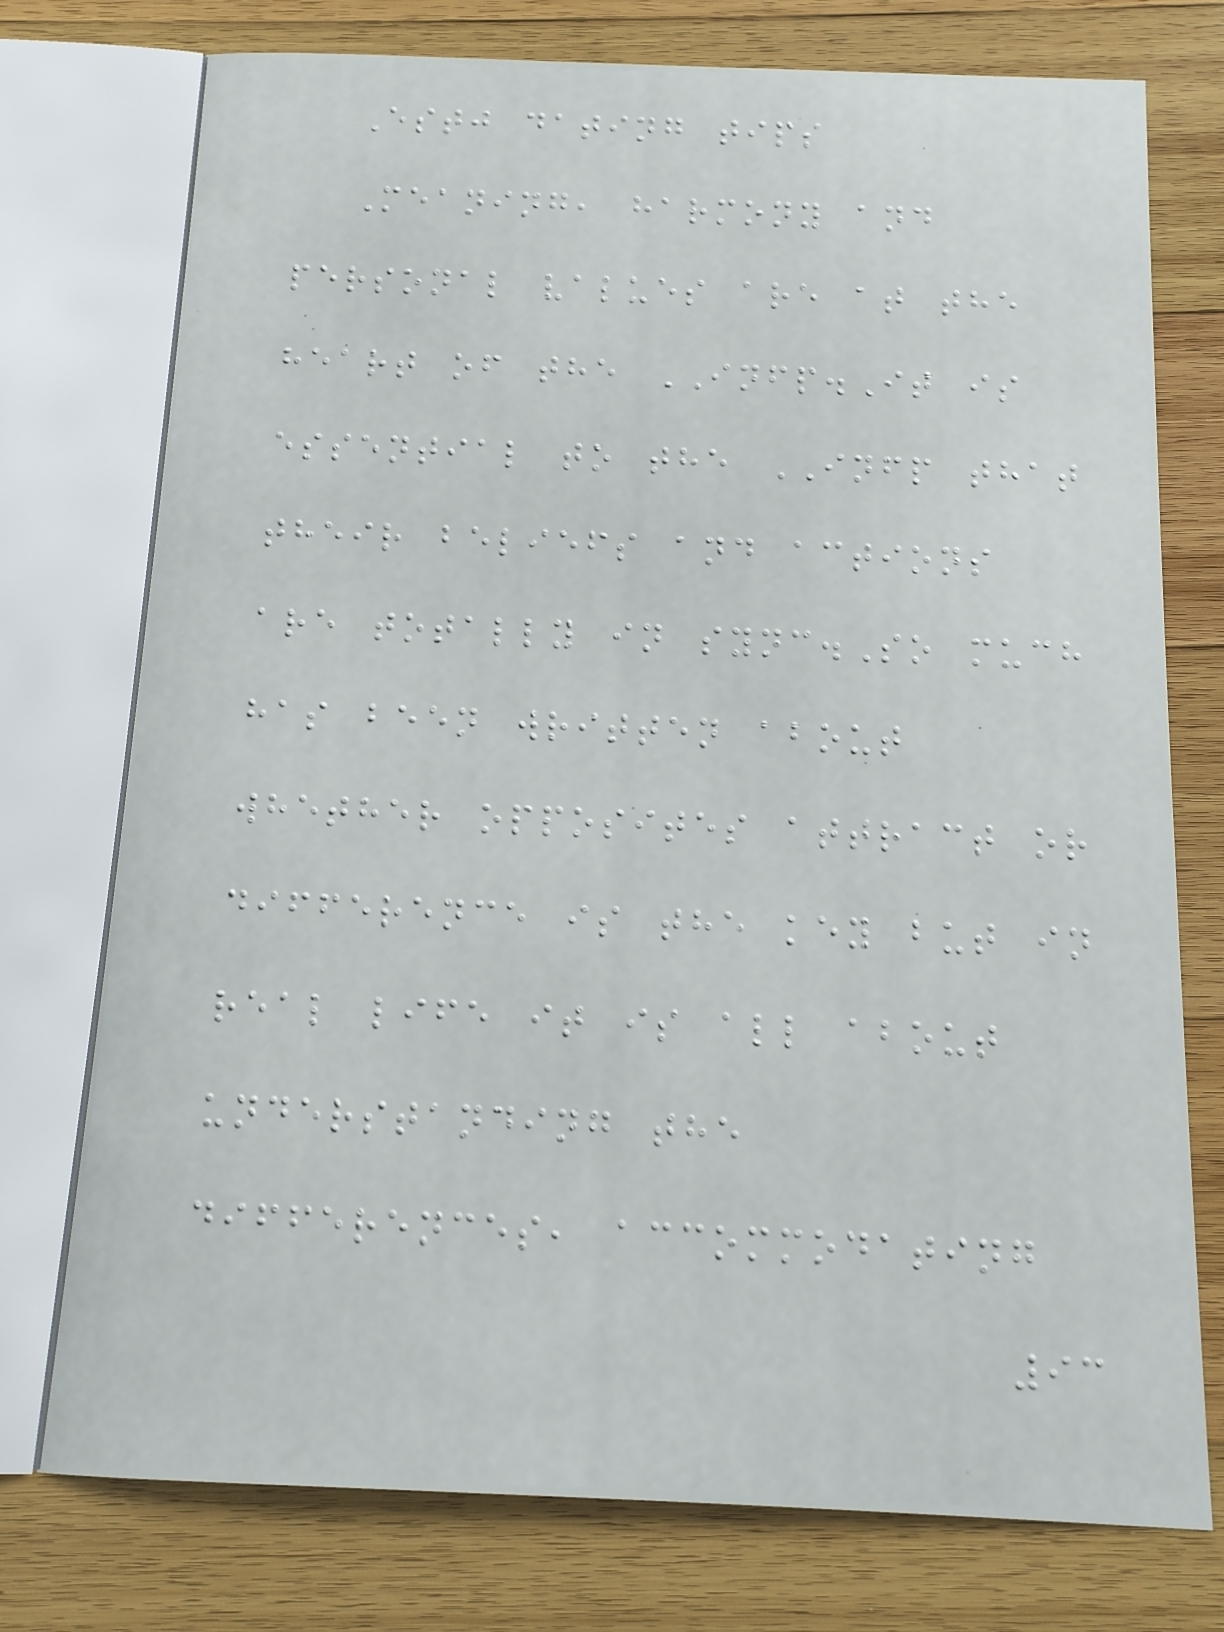Estj dating tips
Meaning, harmony and
personal values are at the
heart of the INFP.It is
essential to the INFP that
their beliefs and actions
are totally in sync.So much
has been written about
whether opposites attract or
difference is the key but in
real life it is all about
understanding the
differences, accommodating
93
